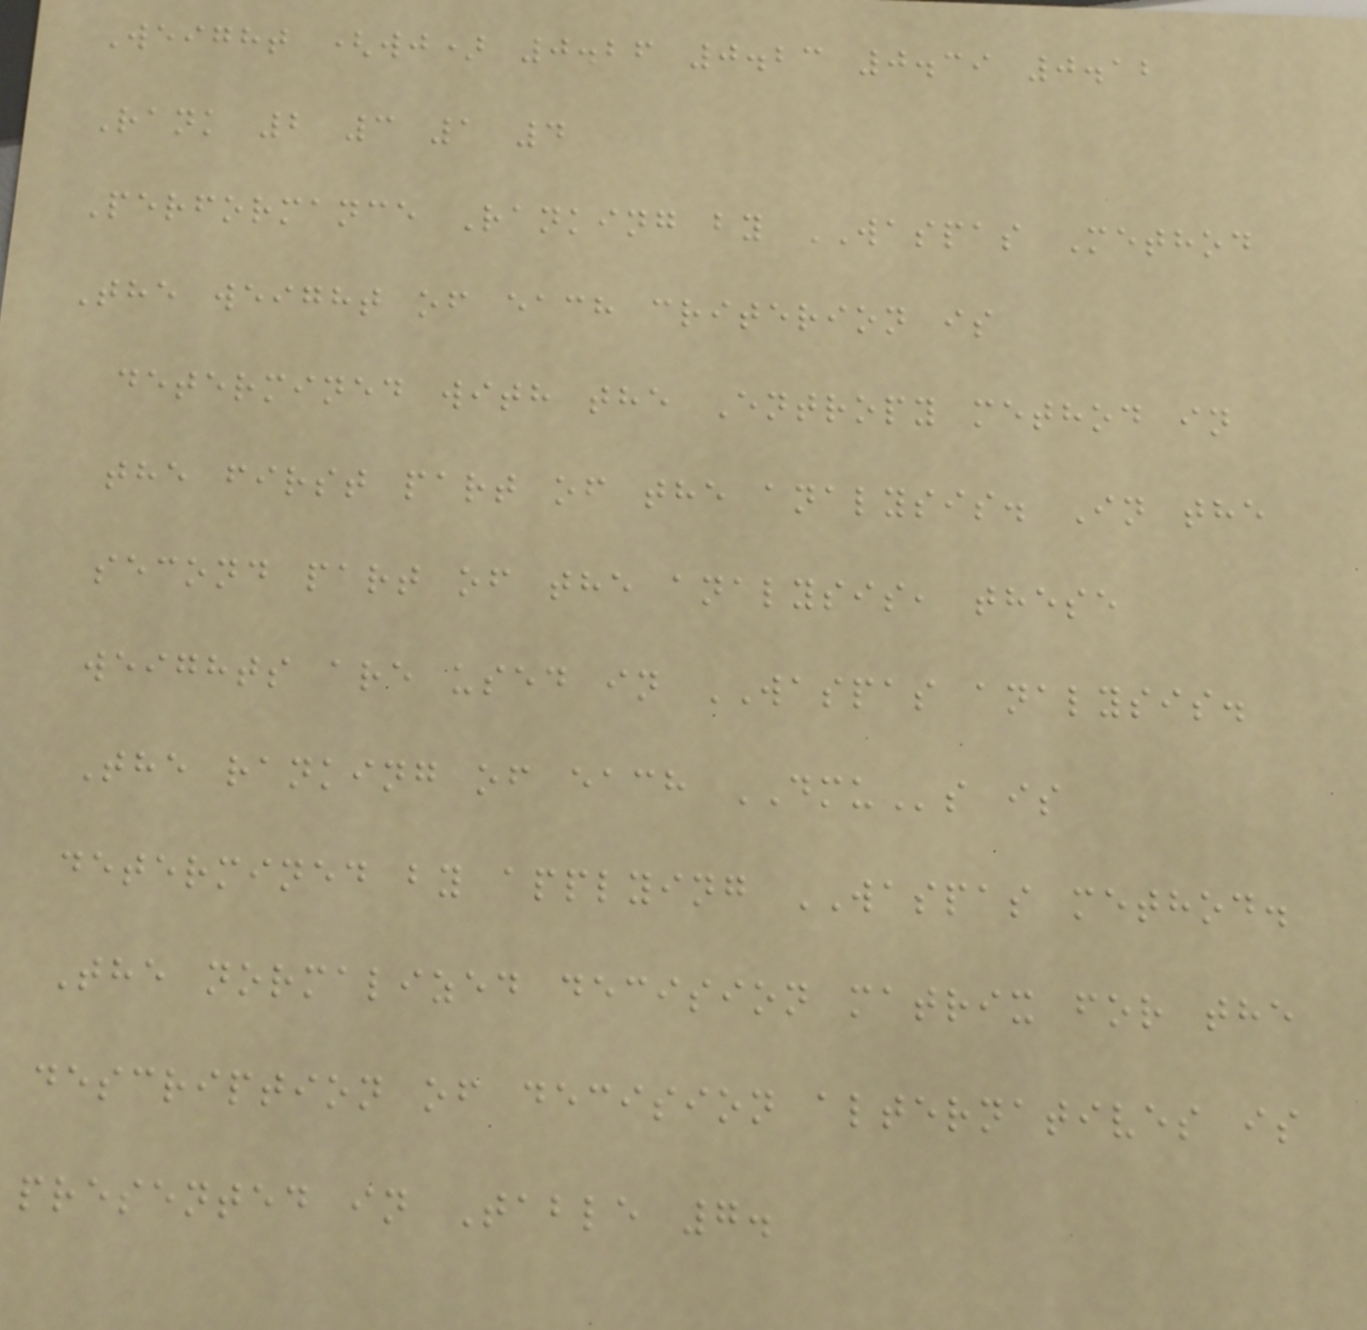Weight (wj) 0.26 0.23 0.39 0.12
Rank 2 3 1 4
Performance Ranking by WASPAS Method
The weight of each criterion is
determined with the Entropy method in
the first part of the analysis. In the
second part of the analysis, these
weights are used in WASPAS analysis.
The ranking of each DMUs is
determined by applying WASPAS method.
The normalized decision matrix for the
description of decision alternatives is
presented in Table 7.
